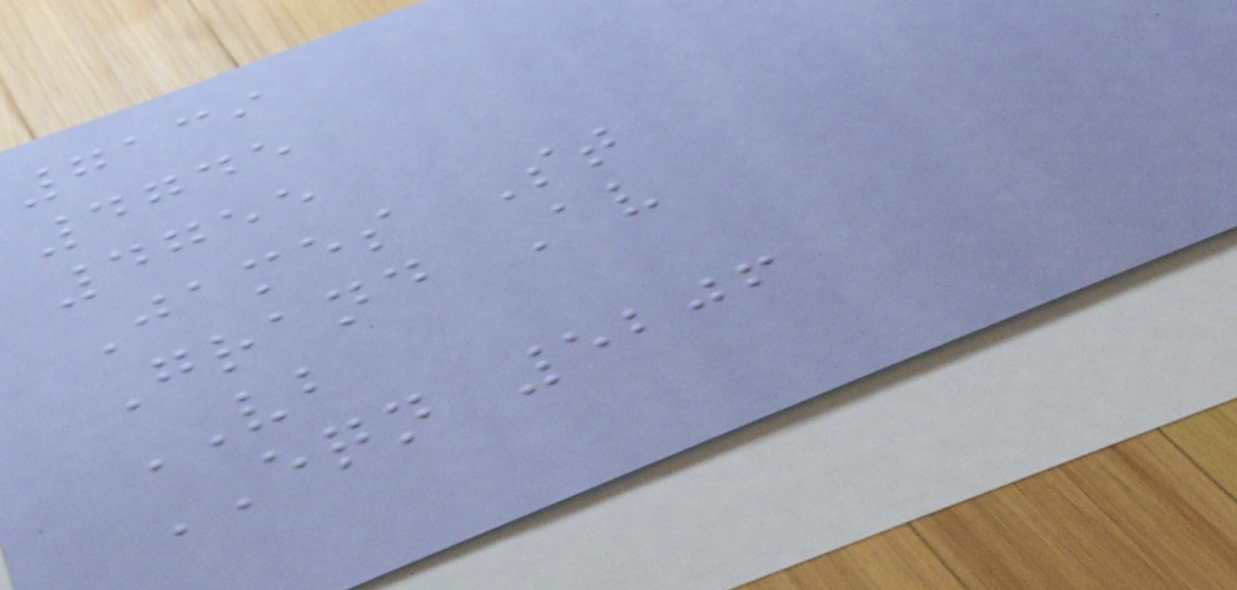7139
4745
4755
James St
Grand Av
VB
EQN 5206
